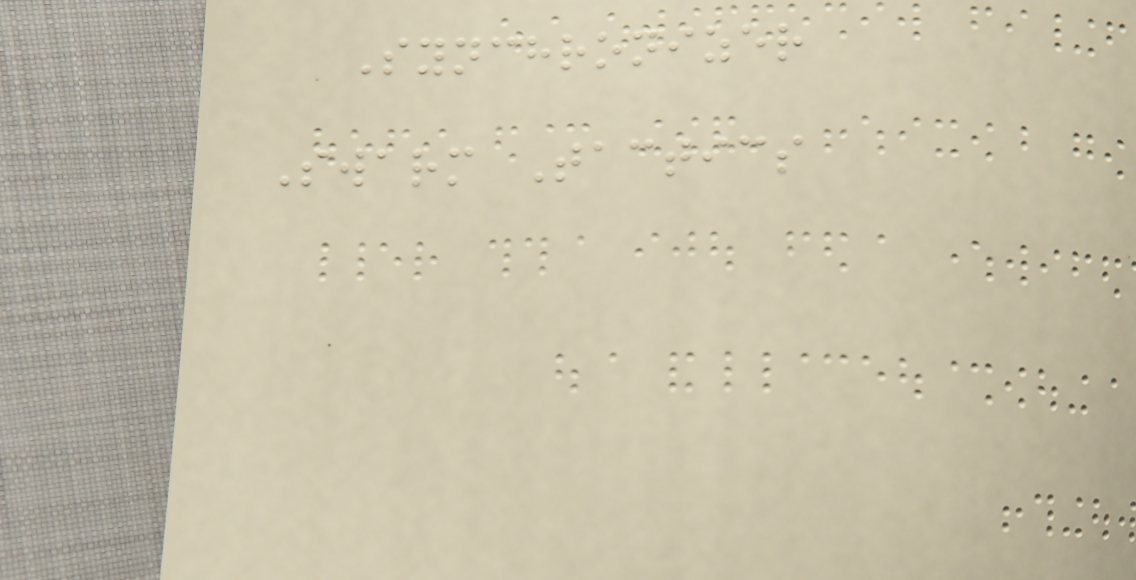Synchronizer
Swarm Tactics
